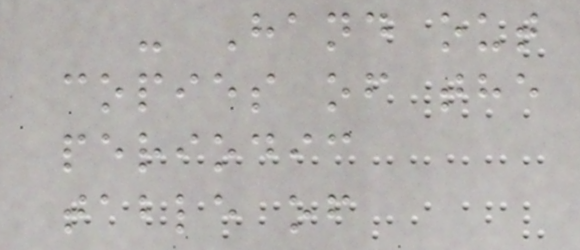- Hand out
copies of the
periodic
table of
